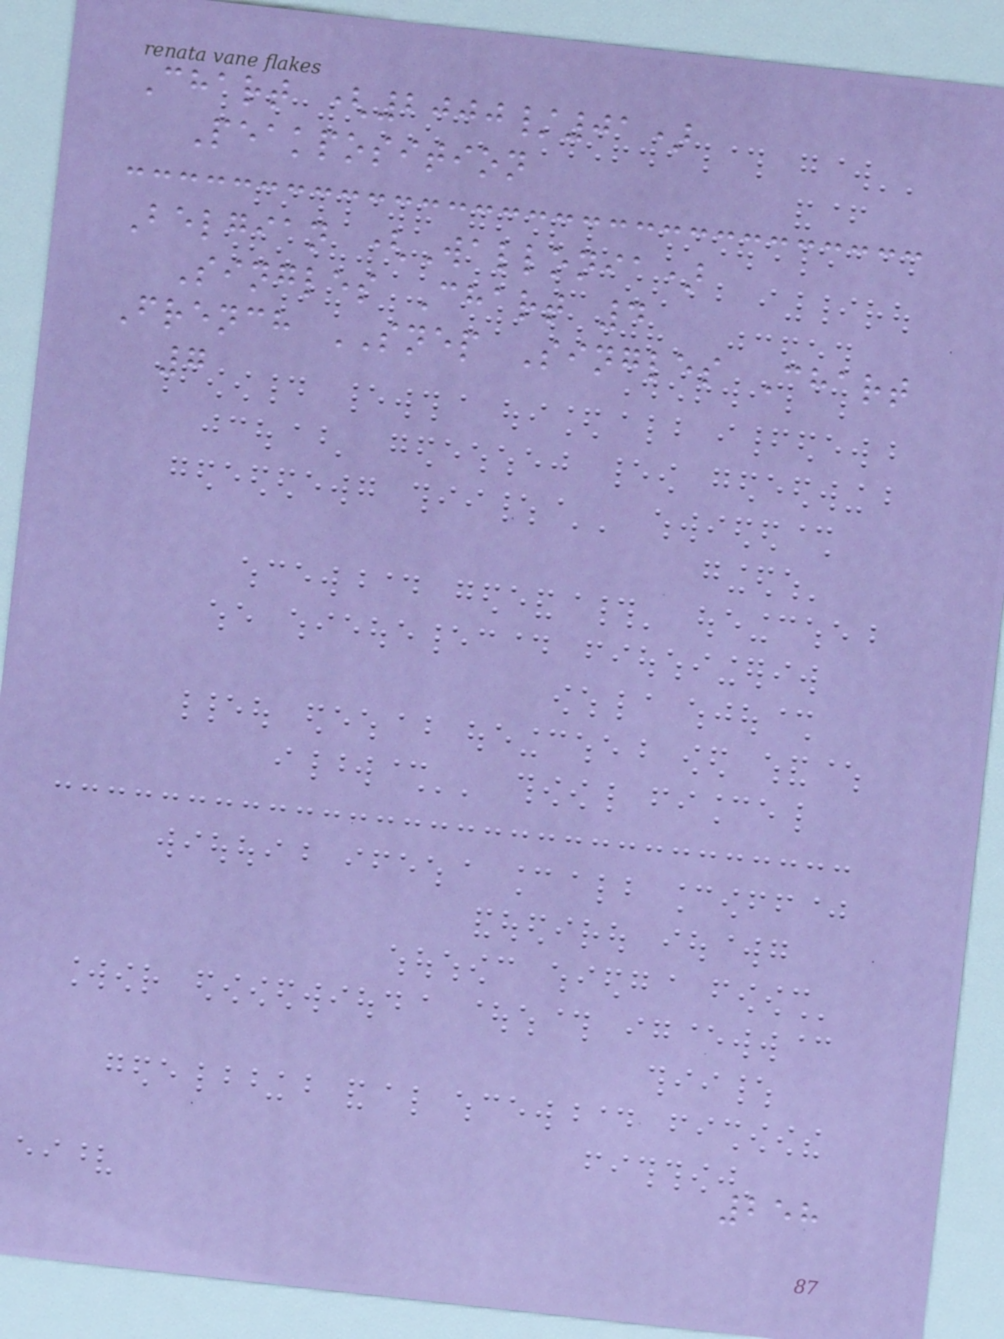Chart (2000/01)
Peakposition
Belgian (Wallonia)
Singles Chart 4
French SNEP Singles Chart
7
258
